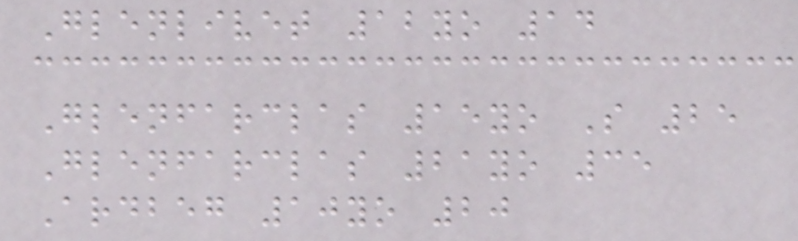Glenlivet 12yo 14
Glenfarclas 15yo S 25
Glenfarclas 21yo 35
Ardbeg 10yo 20
